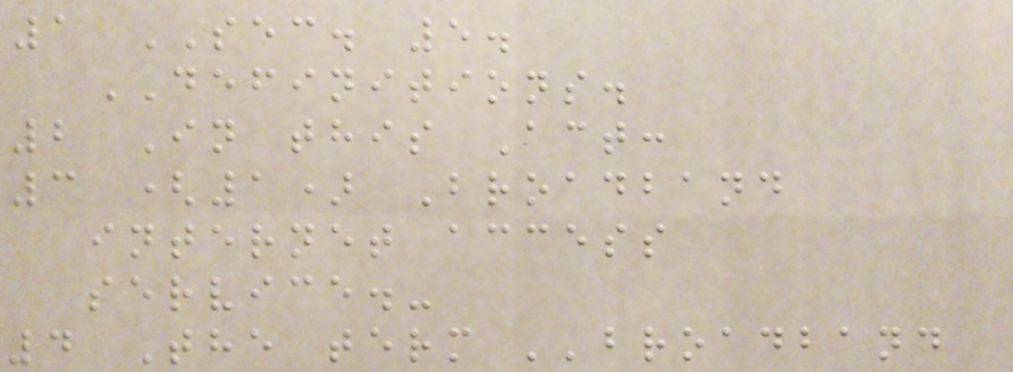1 SEC. 5.
DEFINITIONS.
2 In this Act:
3 (1) Broadband
internet access
service.-
4 The term ''broadband
